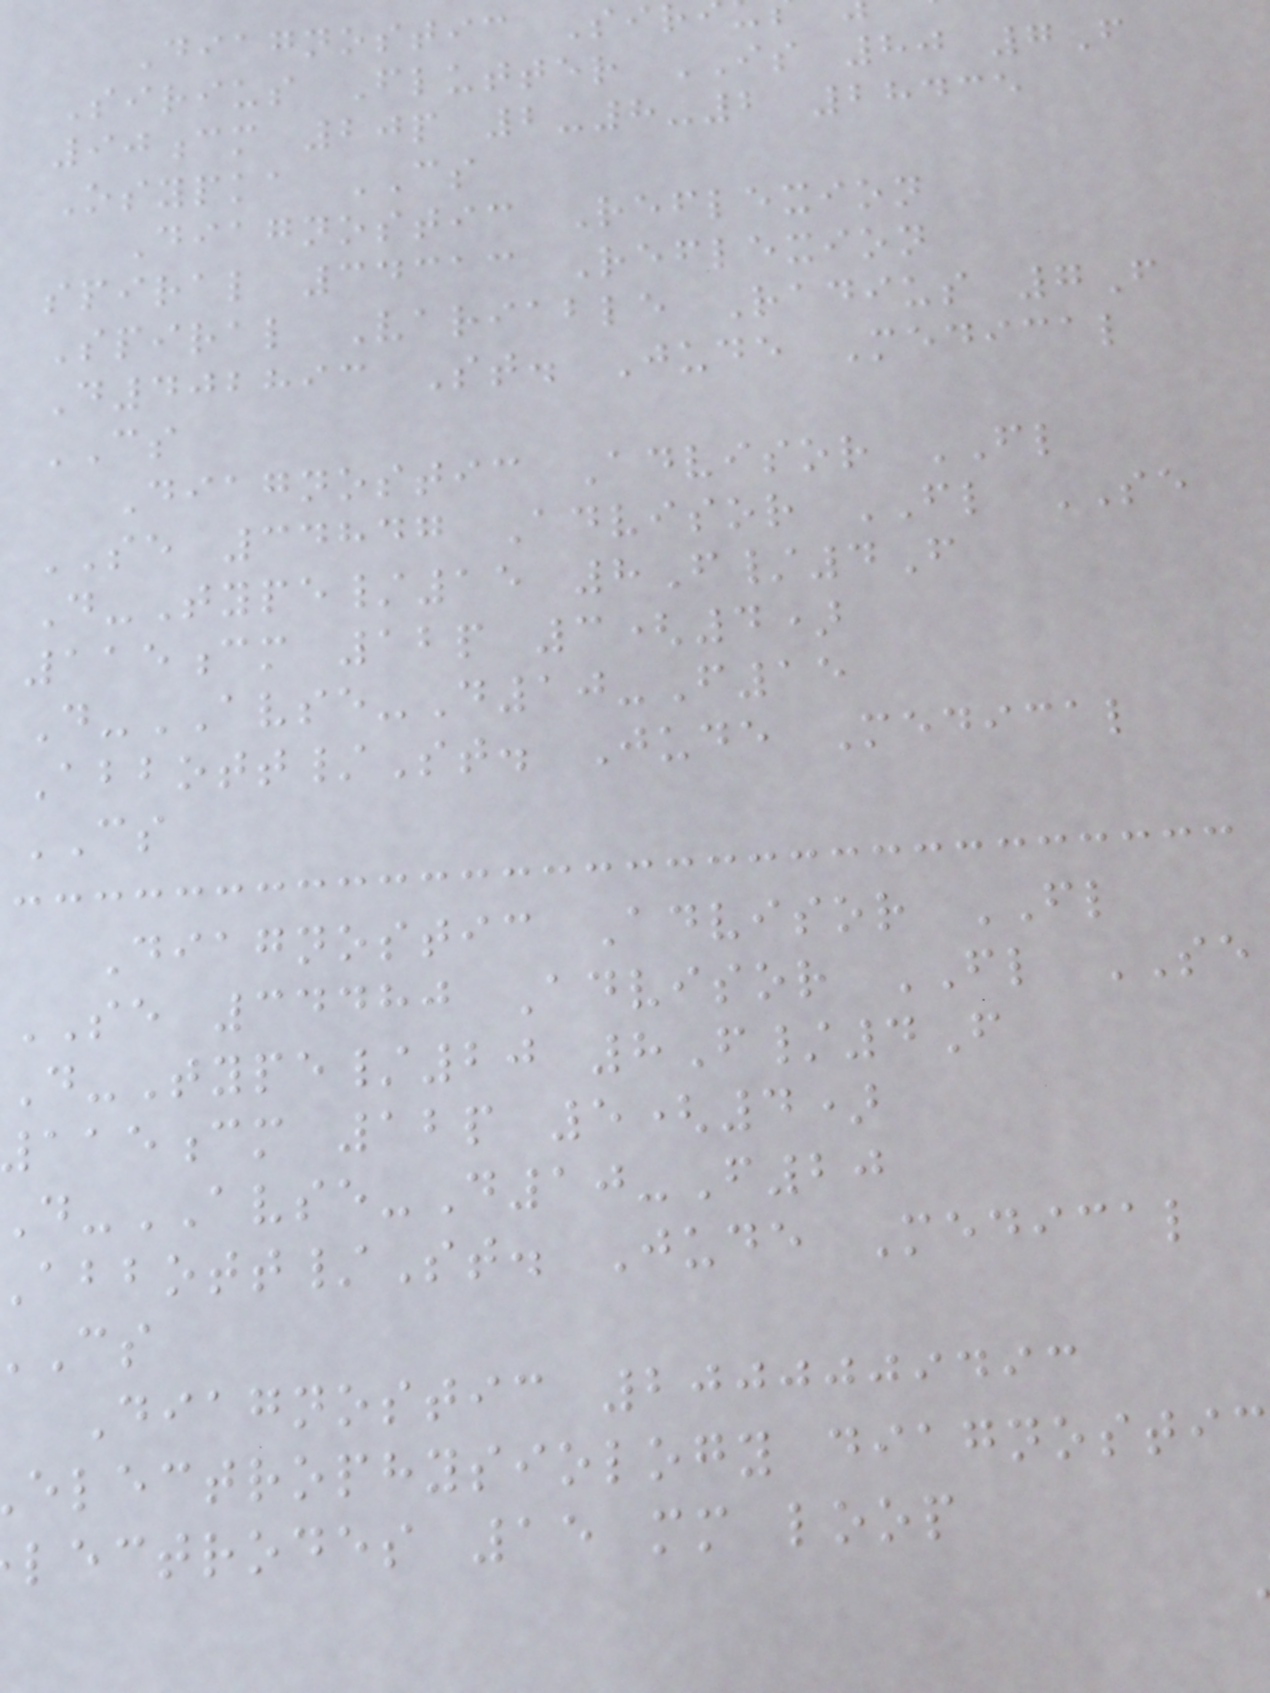Diagnostic Sir
Sirius Flutter IS 80 7F
90cm 20p 2-8-2 28435
Osypka CS
Diagnostic Reflexion
spiral 34313 Reflexion
Spiral Variable Radius 7F
D402893 St. Jude Medical
CS
Diagnostic Advisor FL
SE 34847 Advisor FL SE
D-Type/15 8F/4F
115cm 12p 3(4)
D-AVSE-D10-F15
Abbott/St. Jude Medical
CS
Diagnostic Advisor FL
SE 34480 Advisor FL SE
D-Type/20 8F/4F
cm 12p 5(4)
-AVSE-D10-F20
bbott/St. Jude Medical
Diagnostic 2000009493
electrophysiology diagnostic
lectrodes 15 mm loop
